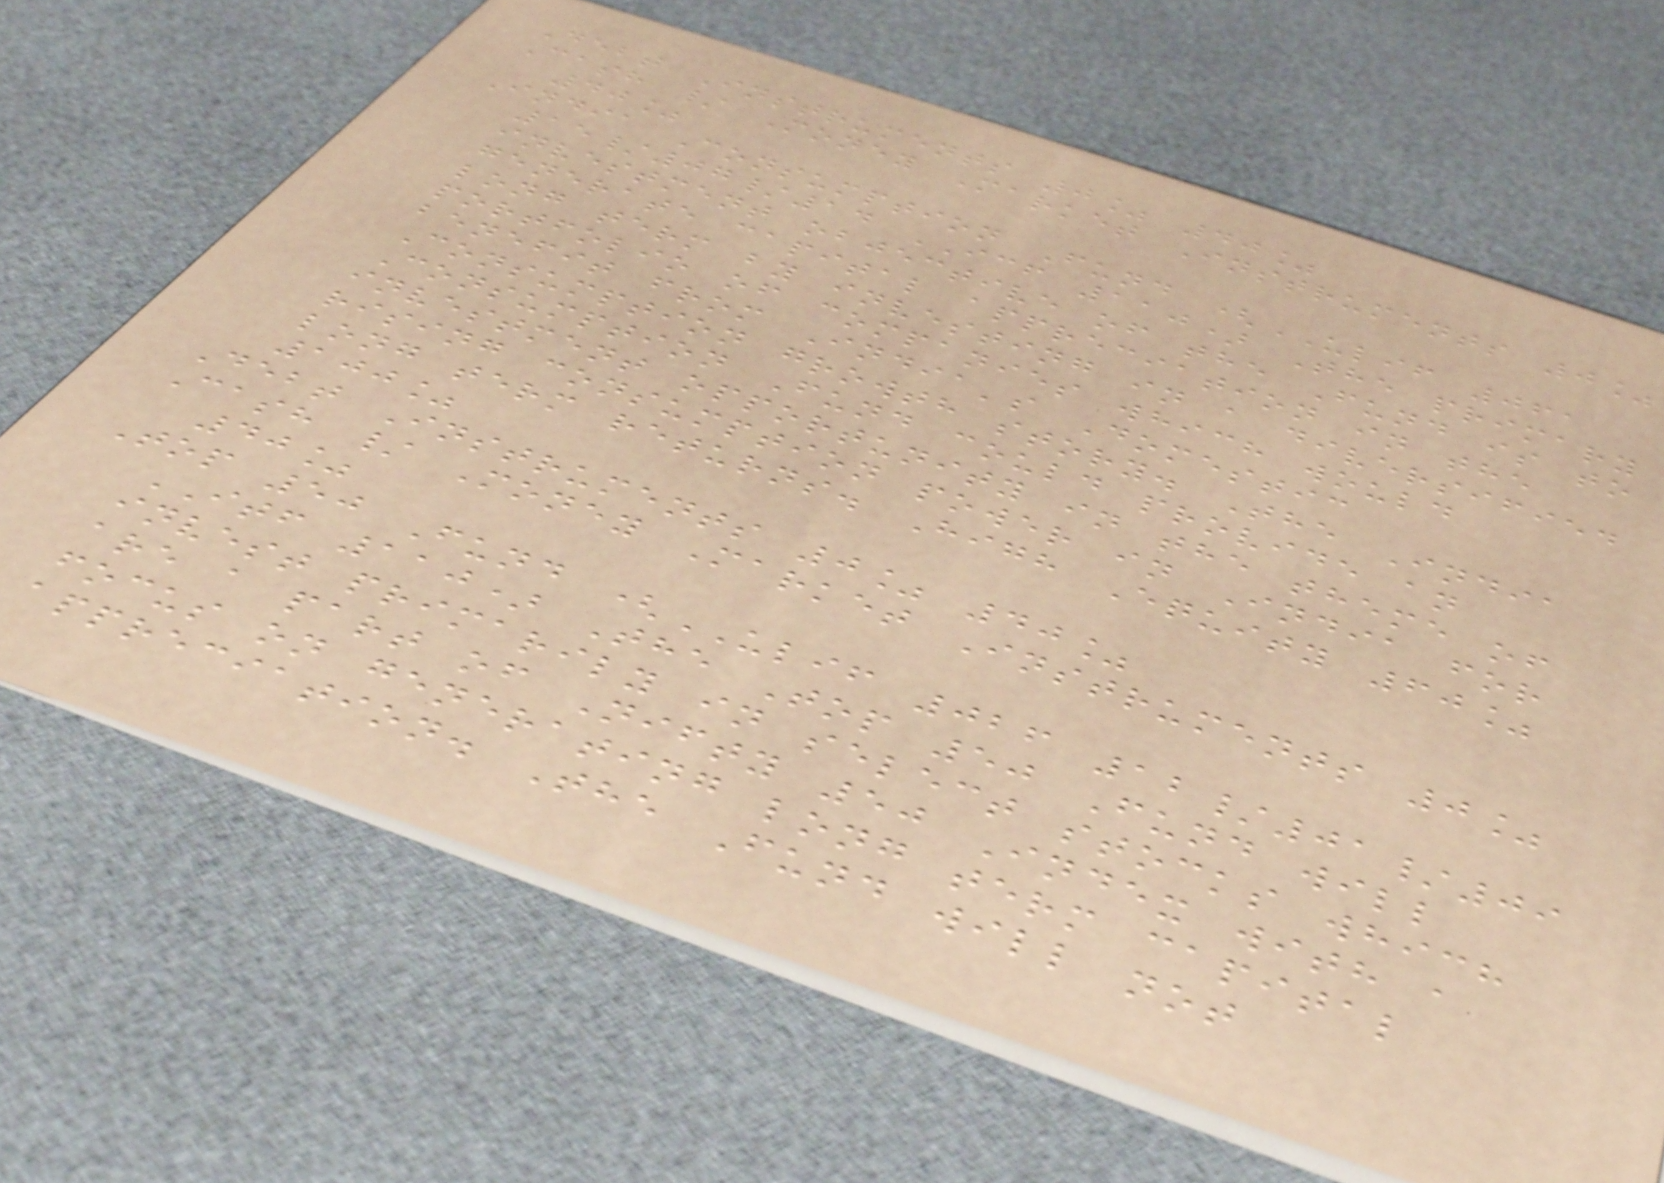Debt Instruments 0% 40%
Cash / Money Market Instruments 0%
40%
India Consumption Fund (ULIF 061
15/07/14 ICF 110) The primary
investment objective of the Fund is to
generate capital appreciation in the
long term by investing in a diversified
portfolio of companies which would
benefit from India's Domestic
Consumption growth story. The India
Consumption Fund could provide an
investment opportunity in the theme of
rising consumption power in India for
long term returns. High Equity 60%
100%
Debt Instruments 0% 40%
Cash / Money Market Instruments 0%
40%
Top 50 Fund (ULIF 026 12/01/09
ITF 110) The Top 50 Fund will
invest primarily in select stocks which
are a part of Nifty 50 Index with a
focus on generating long term capital
appreciation. The Fund will not
